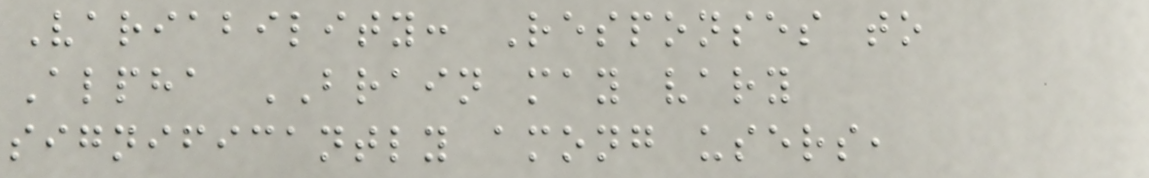Variability: Responses to
Alpha BRAIN may vary
significantly among users,
